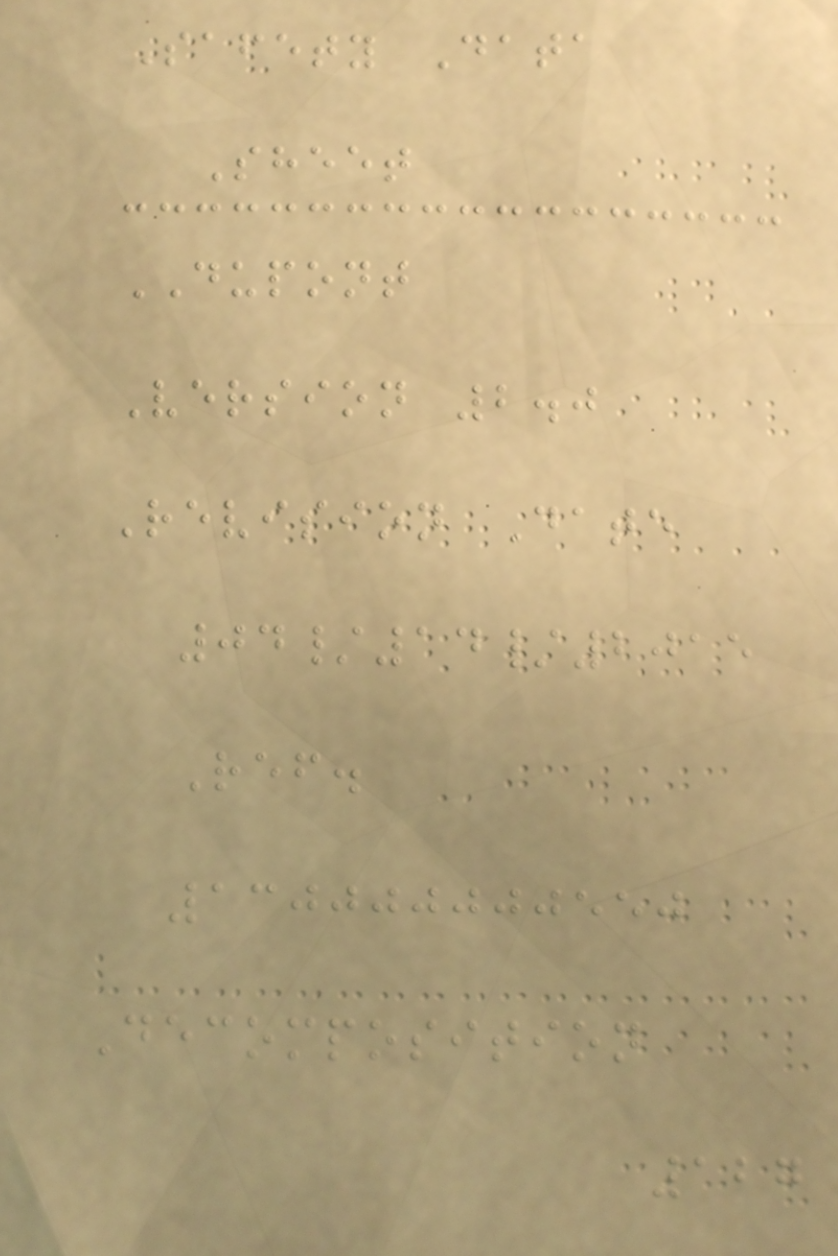Safety Data
Sheet
DUPONT
Version 2.0
Revision Date
04/14/2015
Ref.
130000000550
Decomposition
127
